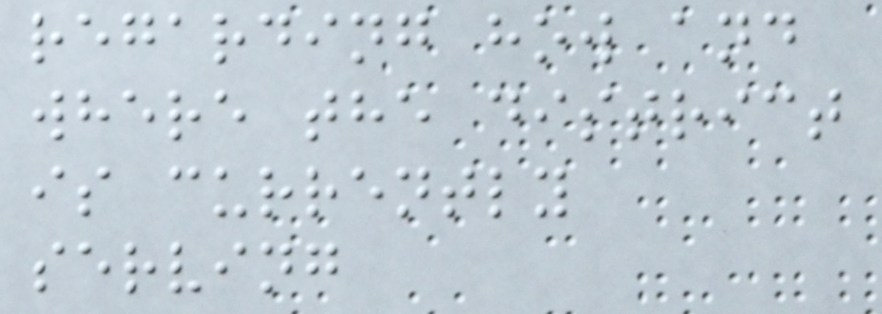regarding how and
where the district
is currently
serving
